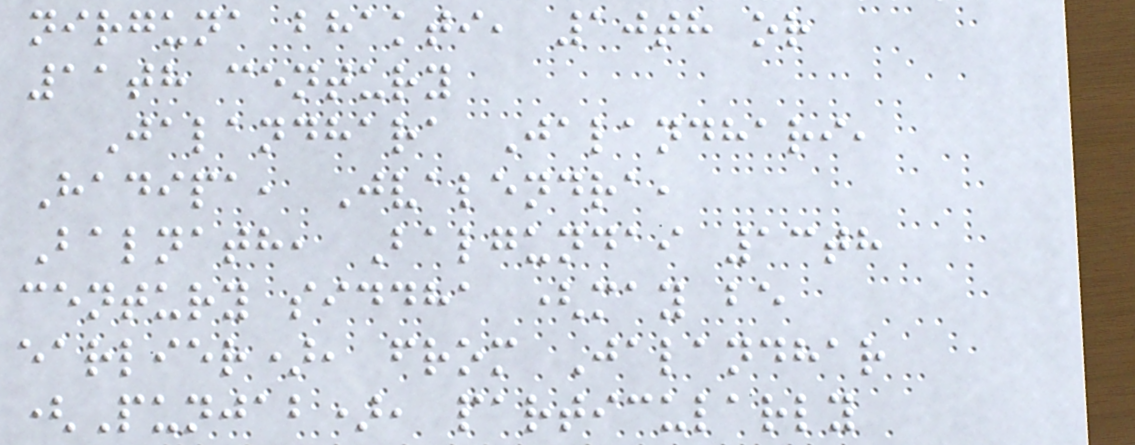nirguna bhakti, 10th or
11th century
Jalandhara Jalandhari,
Hadipa, Jvalendra,
Balnath, Balgundai 13th
century siddha (may be
earlier), from Jalandhar
(Punjab), particularly
